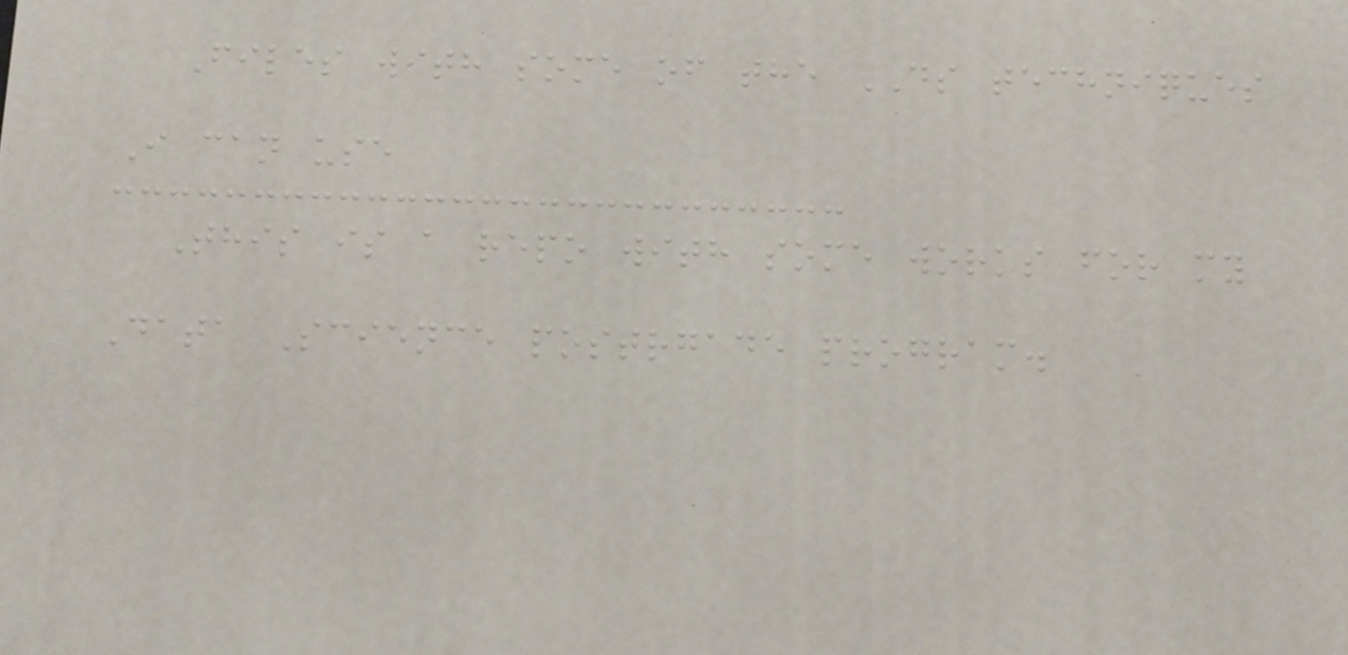Files with some of the DS techniques
I can use
This is a repo with some works for my
Data Science postrgade program.
